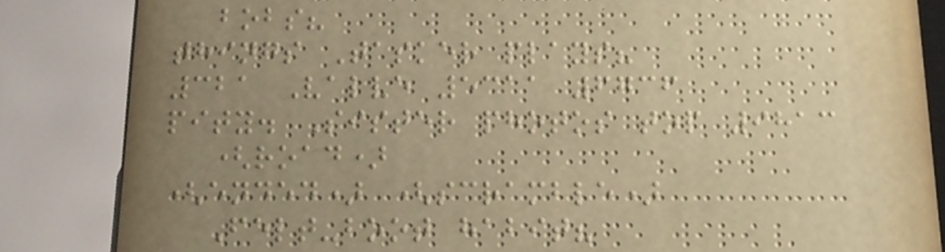bobs?
things Tasker plays?
321 Valve 5311 6736
pity. Sister photos top 9813
(road)
(ended) (scramble)
Felt-boot habit?
